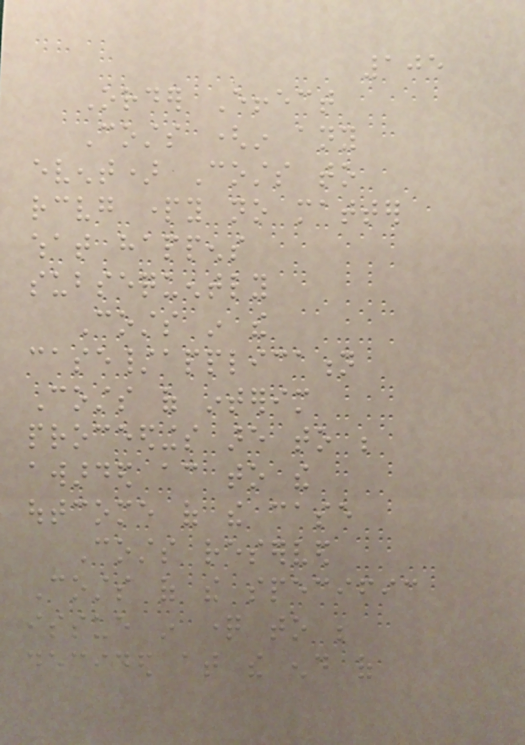105
Order Effect
Costs (in any
event) Costs to
receiving party no matter
what happens
subsequently
Costs in the
case/application
Costs of interim
proceedings are to be
awarded according to the
outcome of the case
Costs reserved
Costs of the specific
issue in question to be
decided at the end of
